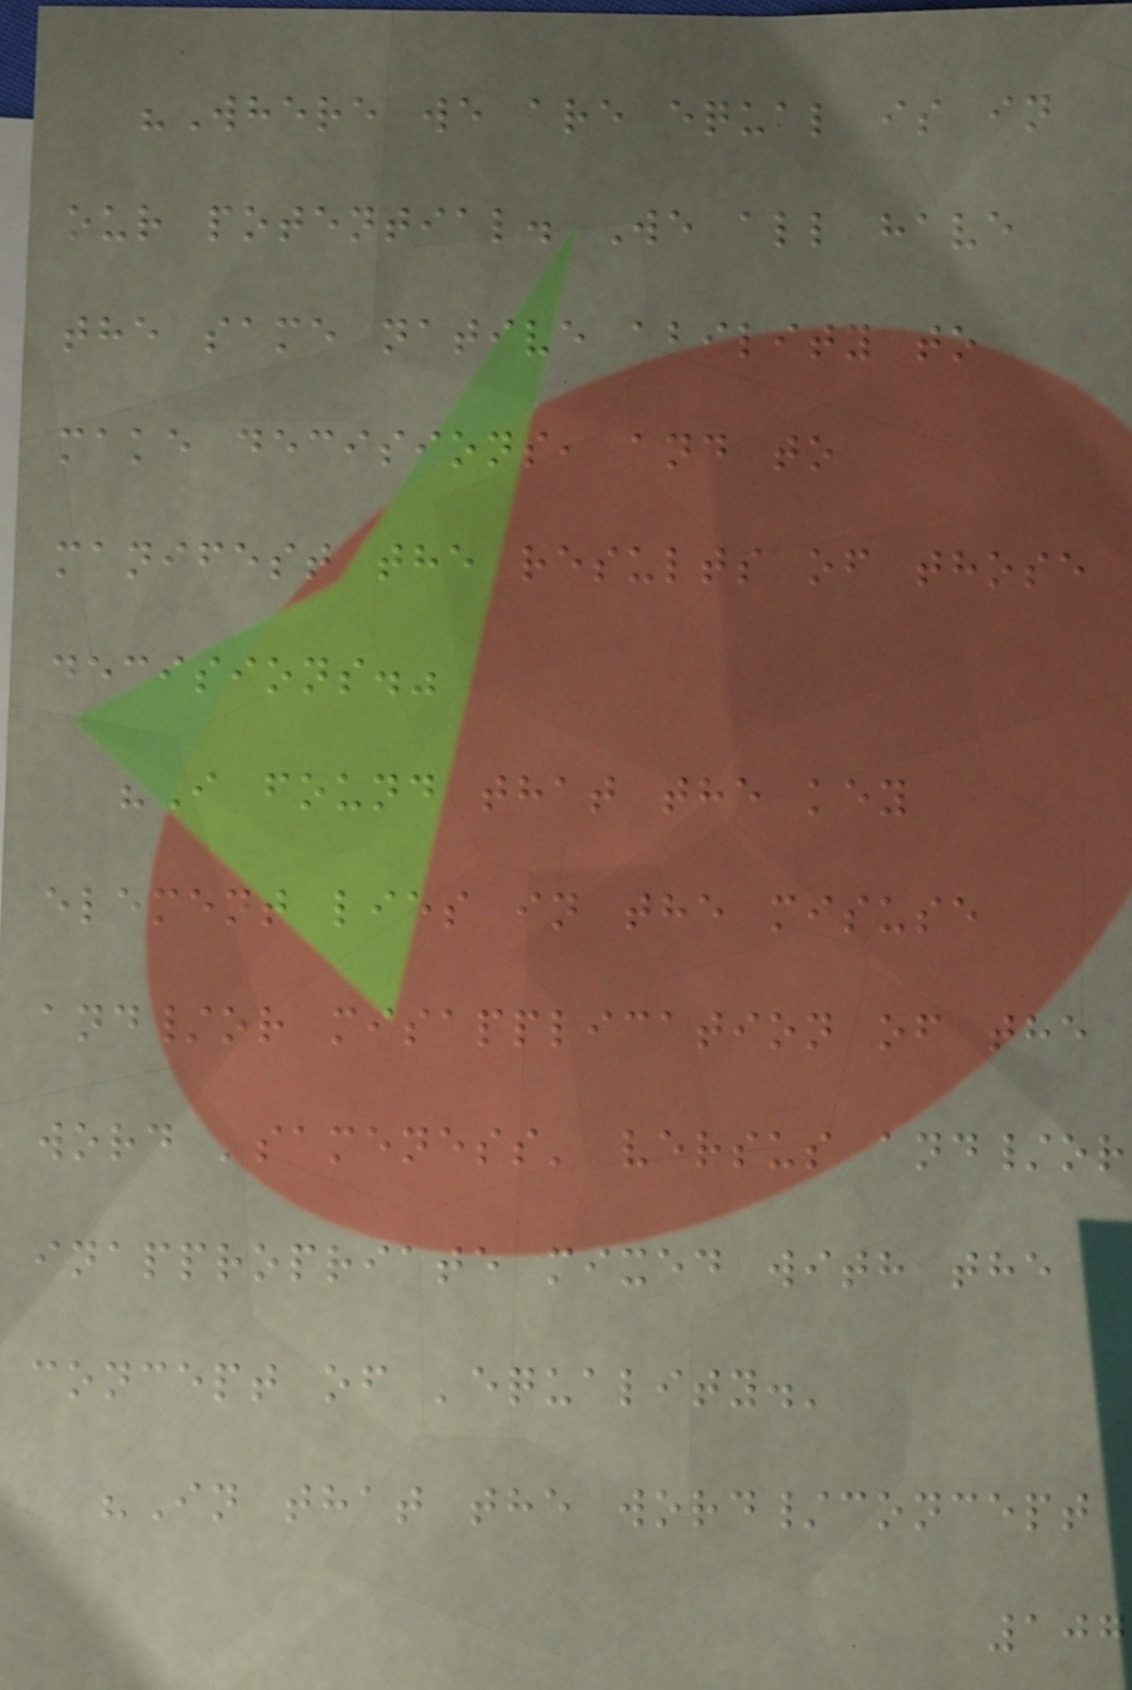"Where we are equal is in
our potential. We all have
the same native ability to
make decisions, and to
manifest the results of those
decisions."
"I found that the key
element lies in the misuse
and/or misapplication of the
word 'sameness' versus and/or
inappropriate mixed with the
concept of 'equality.'
"In that the word/concept
107
